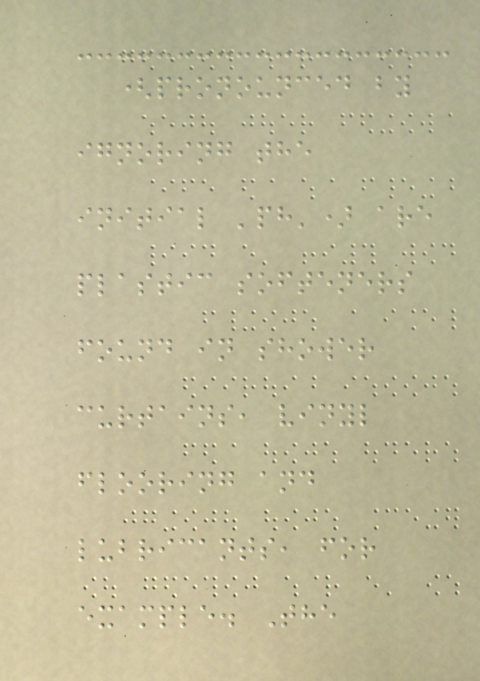(pronounced by
ignoring the
initial 'ph') are
plastic softeners
found in shower
curtains, vinyl
flooring and
lubricants, for
example. The
